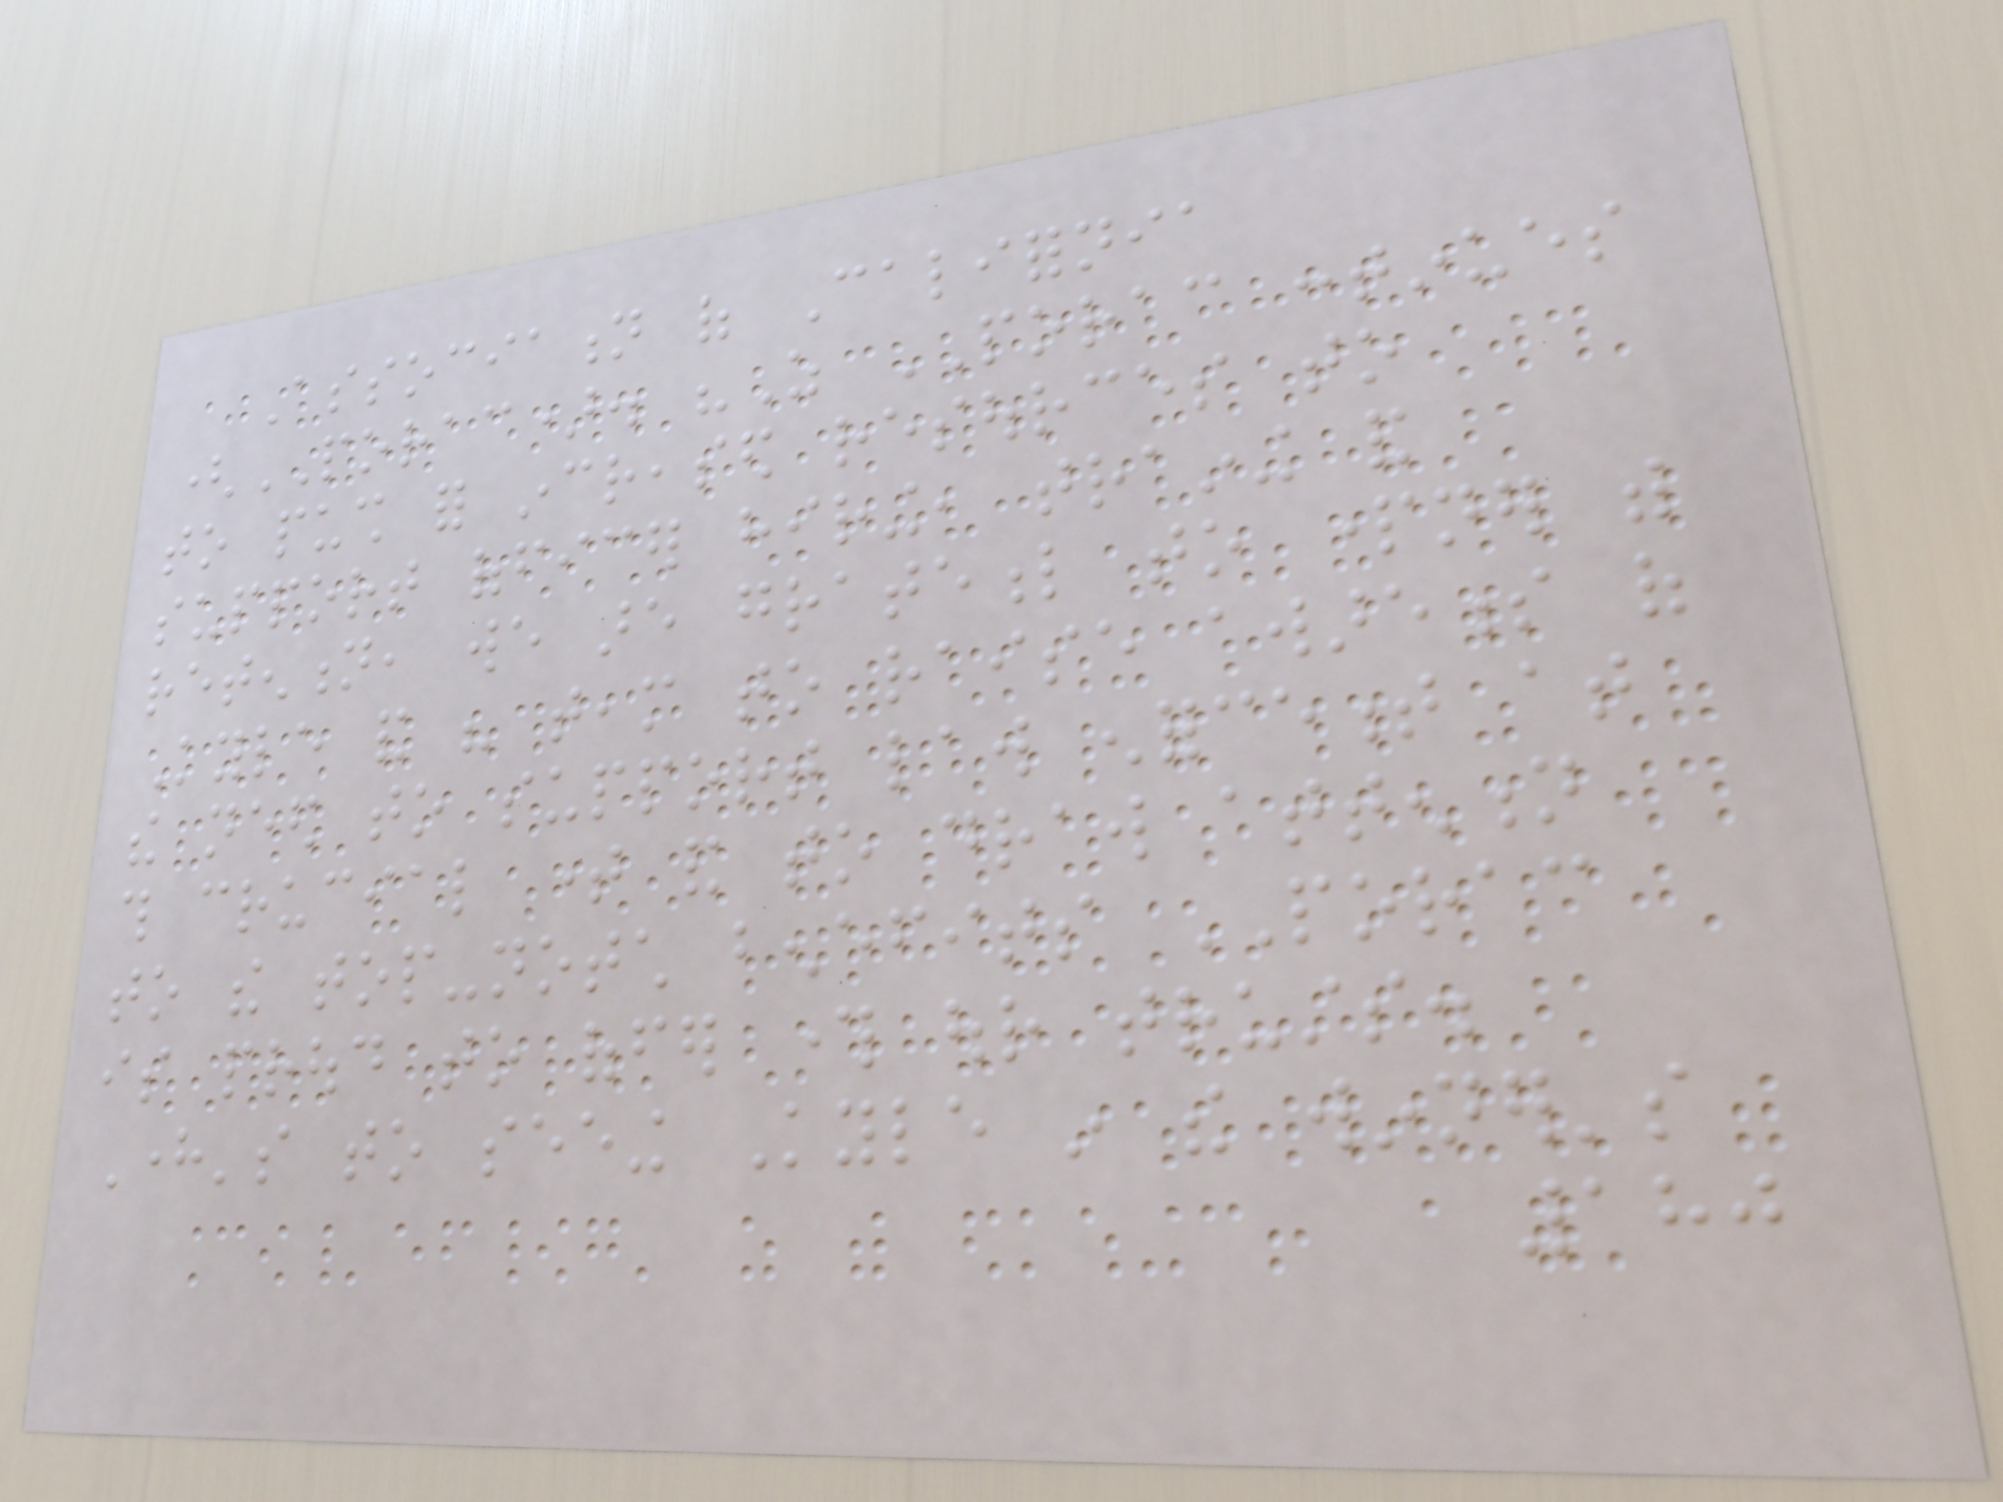Association of California
(PORAC). "As PORAC continues
to push for increased resources to
support officer hiring, training and
retention, we are grateful to partner with
Kyle and his team to raise awareness of
the need to support law enforcement at
this crucial time and to draw attention
to the top-notch benefits PORAC
is proud to offer through our trusts.
Here's to seeing Kyle in the winner's
180
